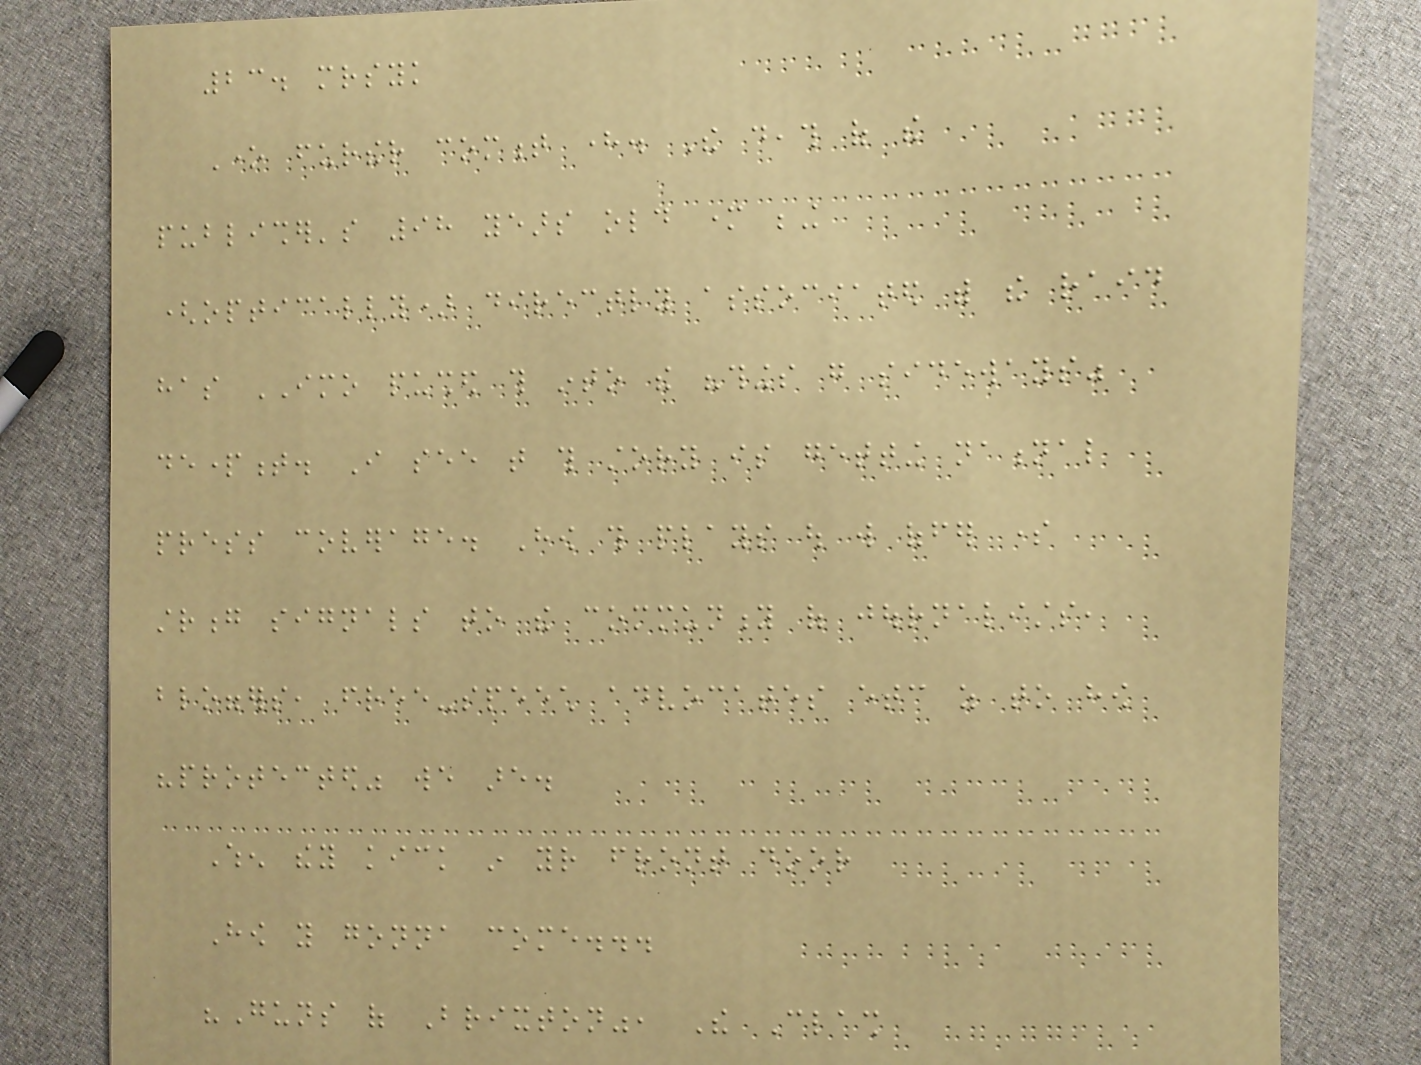23. mrsyk
One further comment here. The death of the
publisher's 98 years old mother being
(optically) directly associated with the raid
has IMO pushed this into the "things go sideways"
department. I see that this story is getting national
press coverage. How this plays out will offer some
strong signals to the community of journalists,
bloggers, free-speech advocates etc as to how
"protected" we are.
When they kick in your front door
How you gonna come...
"Guns of Brixton", The Clash
